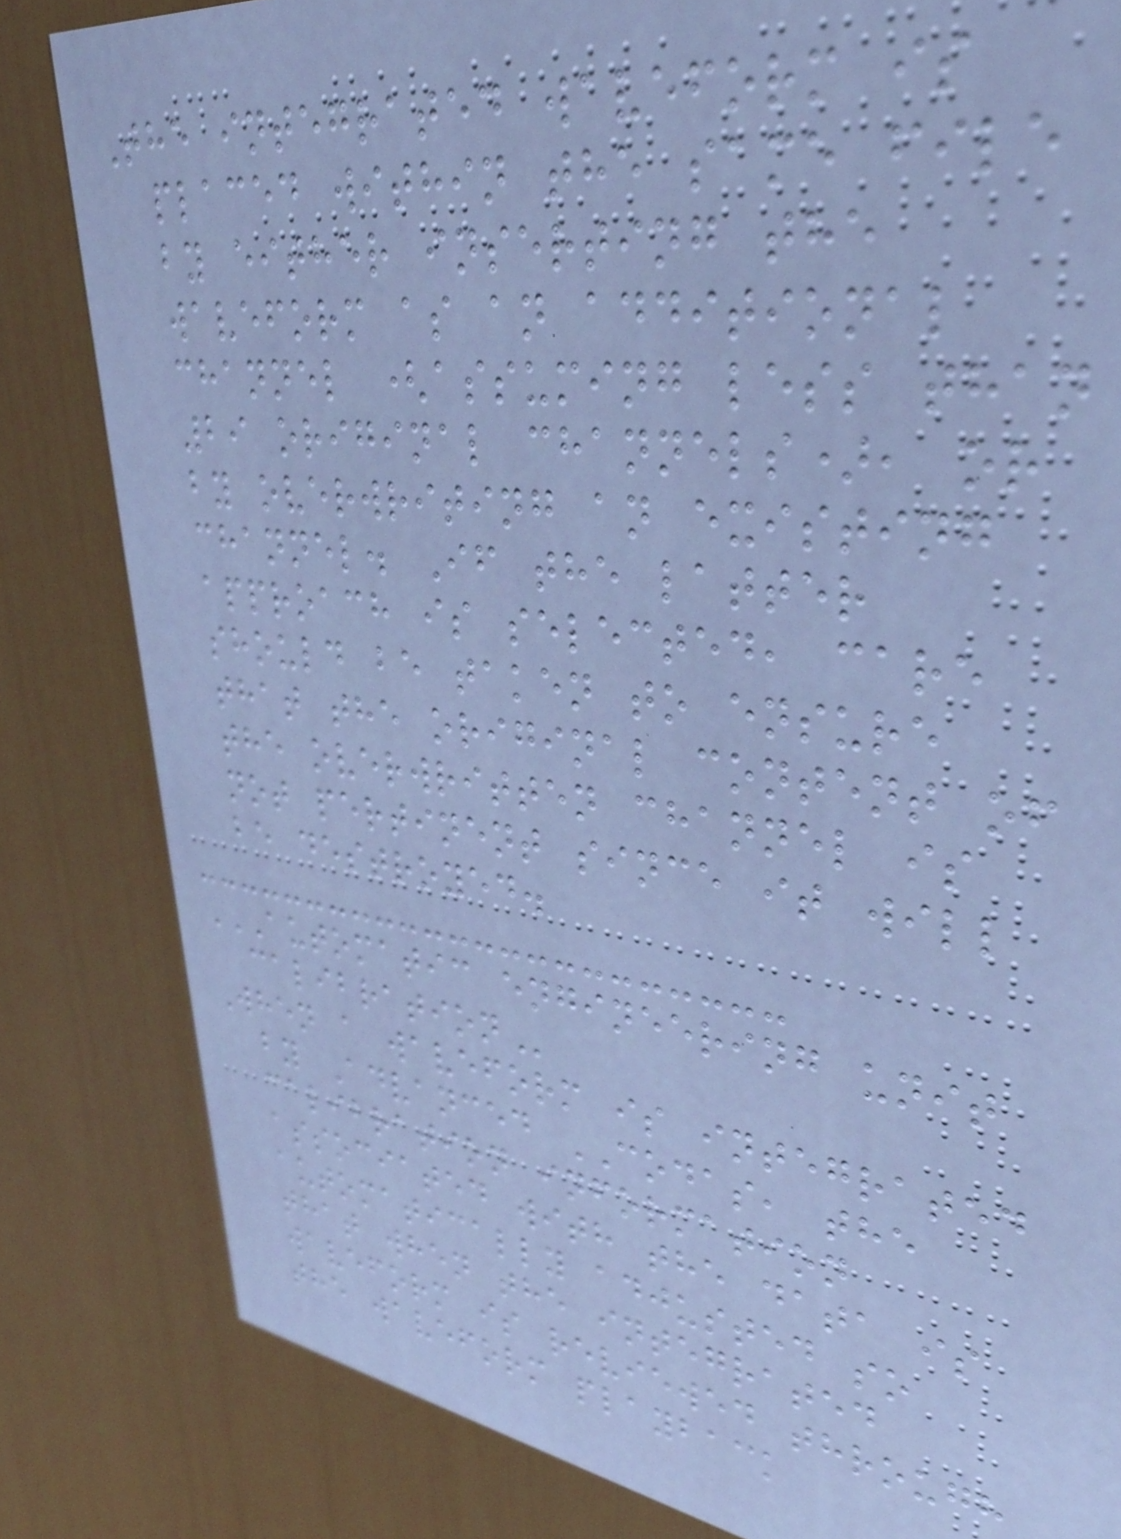The integrated waveform is
placed within the same file
by either inserting the
waveform as an additional
channel (assuming less than
29 original channels), or
by overwriting an existing
channel. If the latter
approach is selected, care
should be taken to ensure
that the original content of
the overwritten channel is
not pertinent since it will
be destroyed.
AUTOMATIC ENGINEERING UNIT
CALIBRATION
When a waveform is integrated
by Advanced CODAS, the
calibration information
associated with the data is
automatically adjusted so
that when the integrated
waveform is reviewed through
the waveform playback
